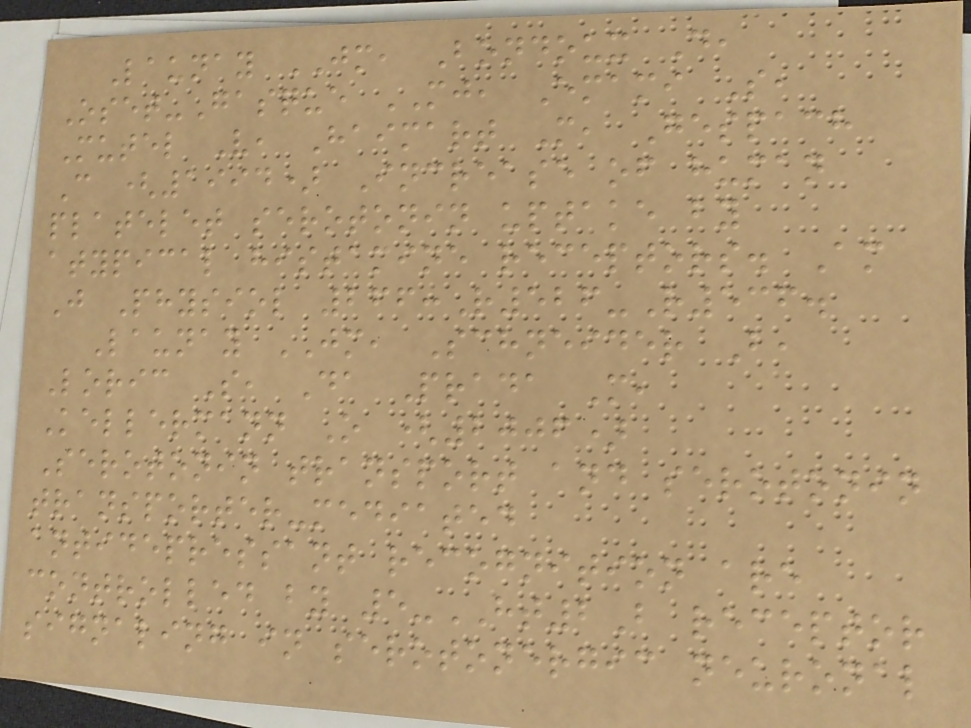Launay JM, Bondoux D,
Oset-Gasque MJ, Emami S,
Mutel V, Haimart M, Gespach
C (1994) Increase of human
platelet serotonin uptake by
atypical histamine receptors. Am
J Physiol 266:R526-R536.
Launay JM, Schneider B,
Loric S, Da Prada M,
Kellermann O (2006)
Serotonin transport and serotonin
transporter-mediated
antidepressant recognition are
controlled by 5-HT2B receptor
signaling in serotonergic neuronal
